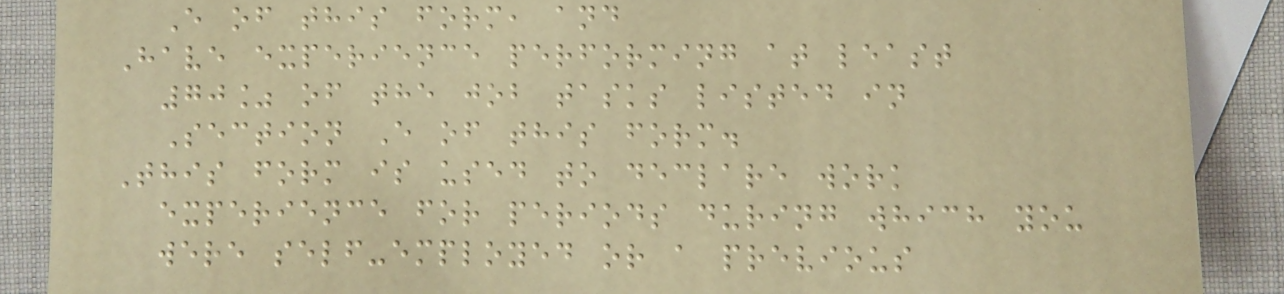E of this form, and
Have experience performing at least
70% of the job tasks listed in
Section E of this form.
This form is used to declare work
experience for periods during which you
were self-employed or a previous
